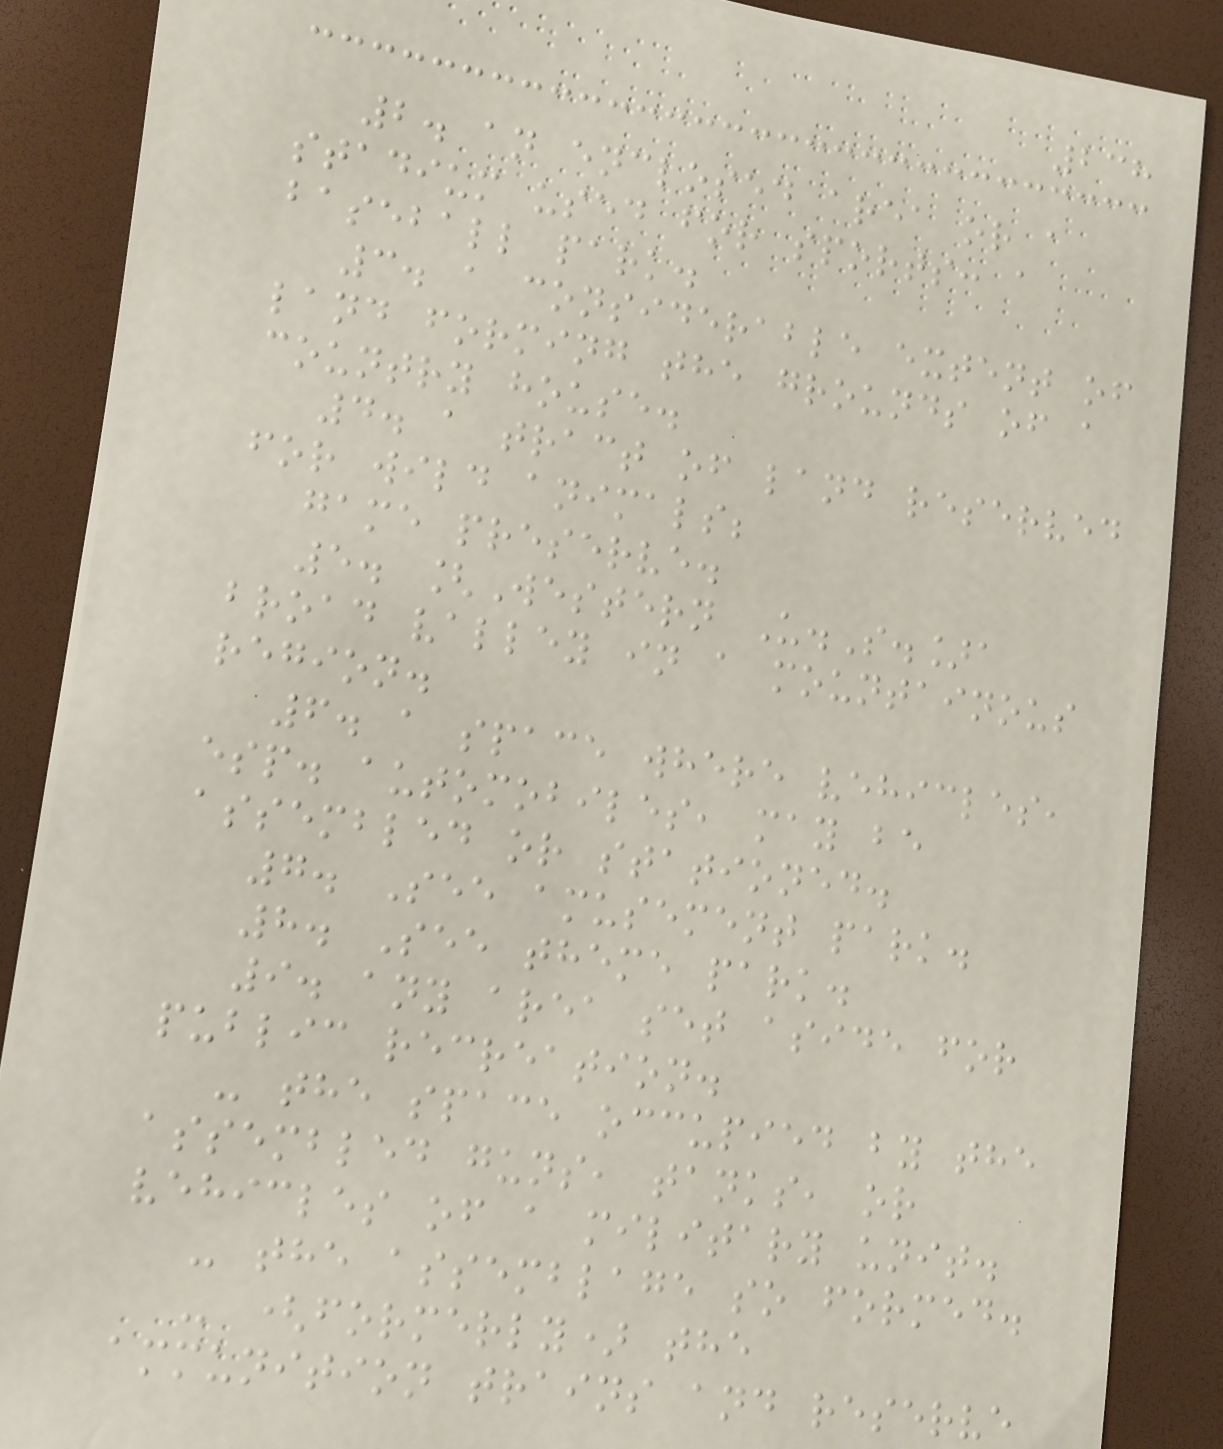238
2. an enclosed area or a
stadium used for sports: a
baseball park.
3. a considerable extent of
land forming the grounds of a
country house.
4. a tract of land reserved
for wild animals;
game preserve.
5. [Western U.S.]a
broad valley in a mountainous
region.
6. a space where vehicles,
esp. automobiles, may be
assembled or stationed.
7. See amusement park.
8. See theme park.
9. any area set aside for
public recreation.
- the space occupied by the
assembled guns, tanks, or
vehicles of a military unit.
- the assemblage so formed.
- (formerly) the
ammunition trains and reserve
